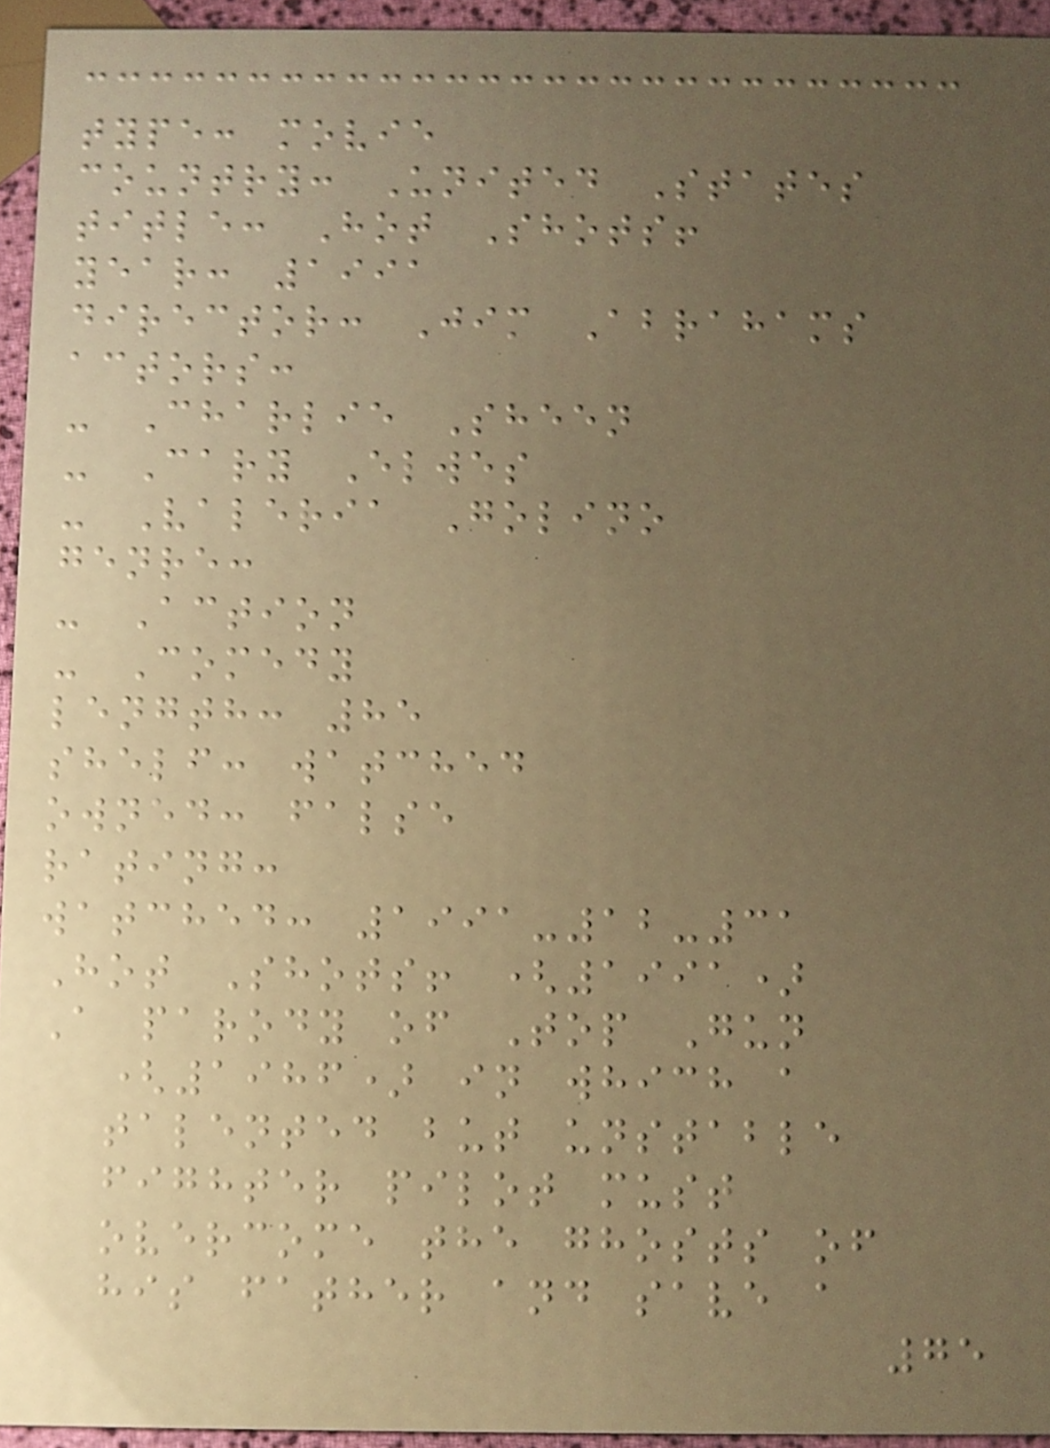type: movie
country: United States
title: Hot Shots!
year: 1991
director: Jim Abrahams
actors:
- Charlie Sheen
- Cary Elwes
- Valeria Golino
genre:
- Action
- Comedy
length: 85
shelf: watched
owned: false
rating:
watched: 1991-12-31
Hot Shots! (1991)
A parody of Top Gun
(1986) in which a
talented but unstable
fighter pilot must
overcome the ghosts of
his father and save a
75
